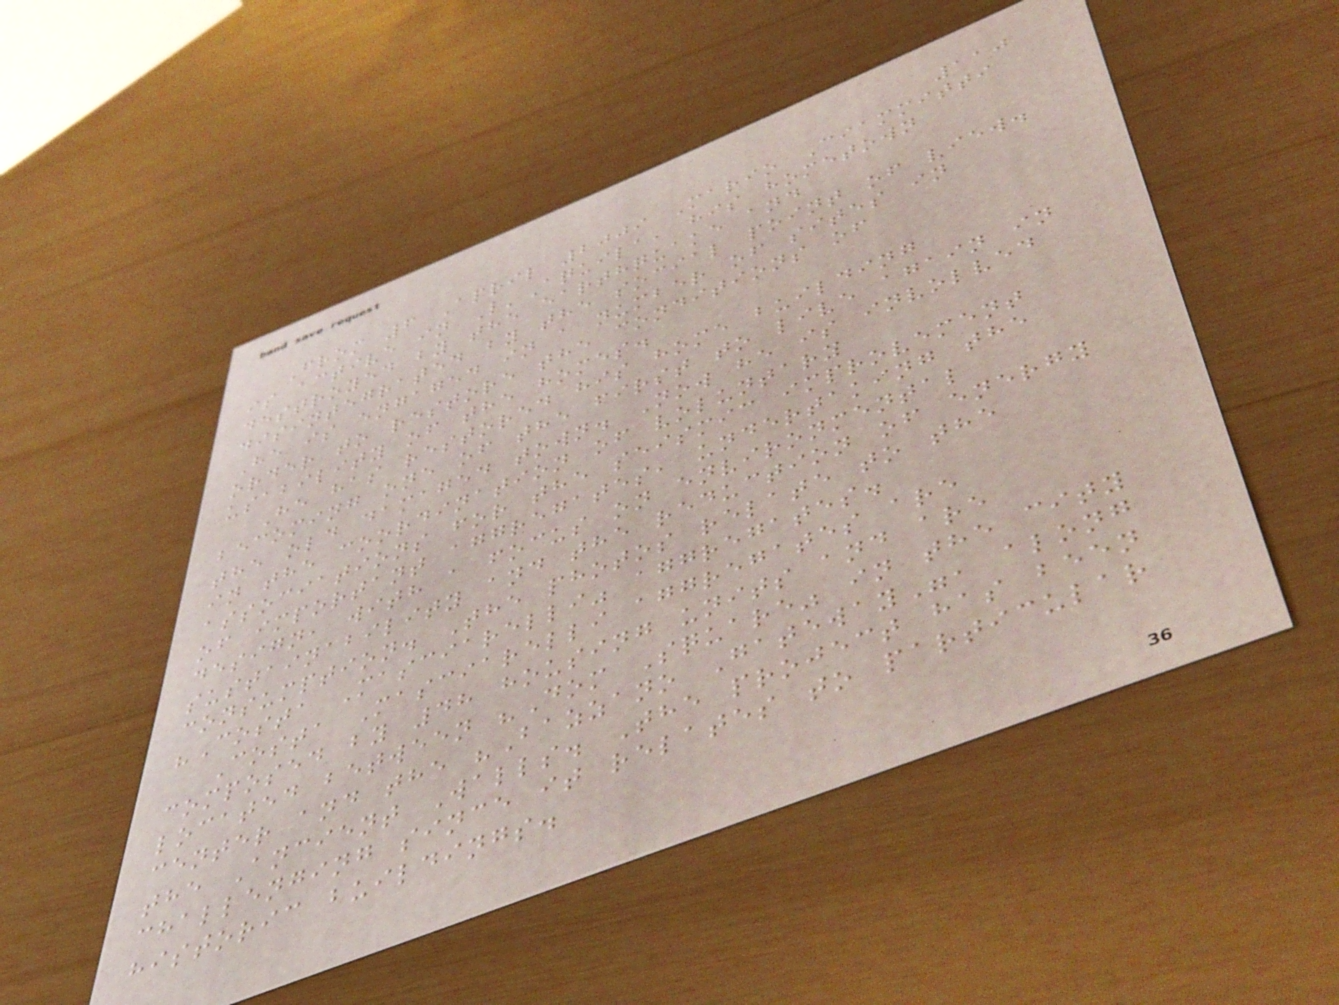110
From 6 April 2009 Mario Ciammitti
is active in L'Aquila, his hometown
destroyed by the earthquake and
disintegrated by the social point of view.
He is engaged in a number of sites in
order to restore the conditions of
usability of the homes.
He has restored his home building
becoming one of the first to live again in
the old damaged town. Now he is involved
in the coordination of voluntary
associations for the seismic improvement
of important aggregates, undertaking the
design, with a focus on environmental
sustainability and the reduction of energy
consumption. The photos relate to the
"Costa Masciarelli" aggregates.
Costa Masciarelli aggregates are
composed by 48 housing units and are
located between "Dom Square" in the city
center and the "Bazzano Gateway", along
the Ancient Walls. The project has been
challenging since it relates to particular
historic buildings.
